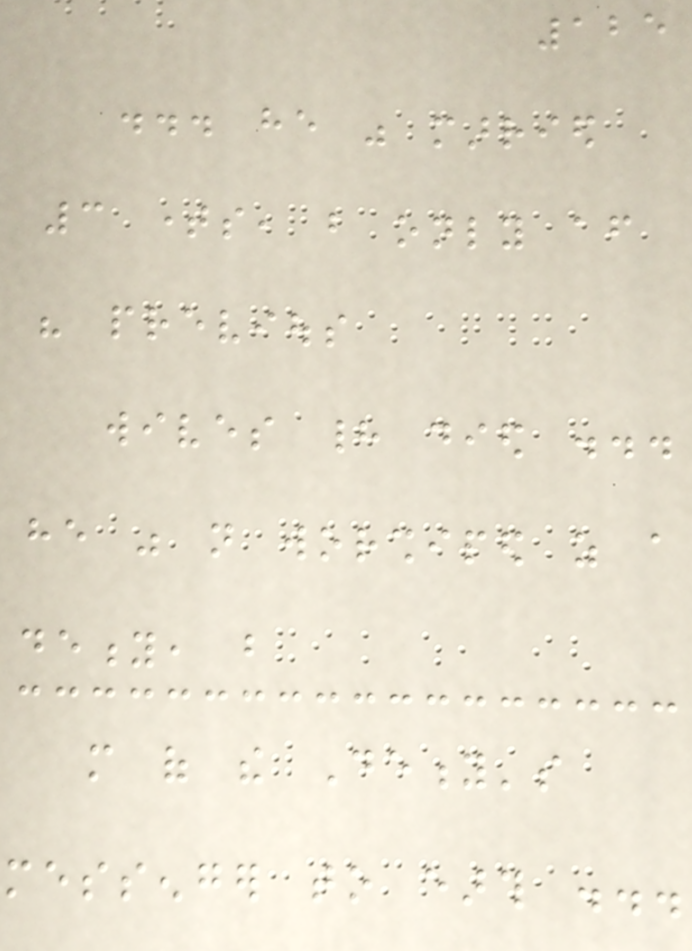125
... he was married
3 times, but only after
his previous
wives had died ...
he was not worshiped as a
deity, but
more of the Deity's
messenger to earth ...
